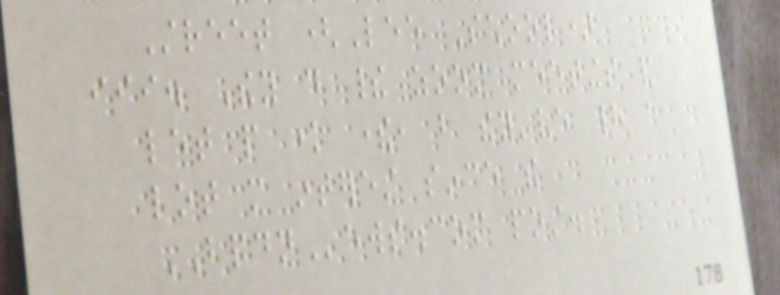Street (Lee School)
iii. They do their zoom meetings and
let people know there, but they've had a
lot more interest since the
BPDNews.com post.
